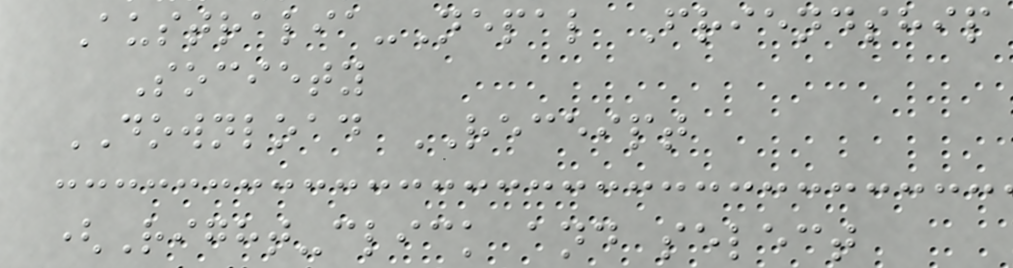Australia-Nepal Friendship
Society
DOWNLOAD RECEIPT
(Right-click and select
